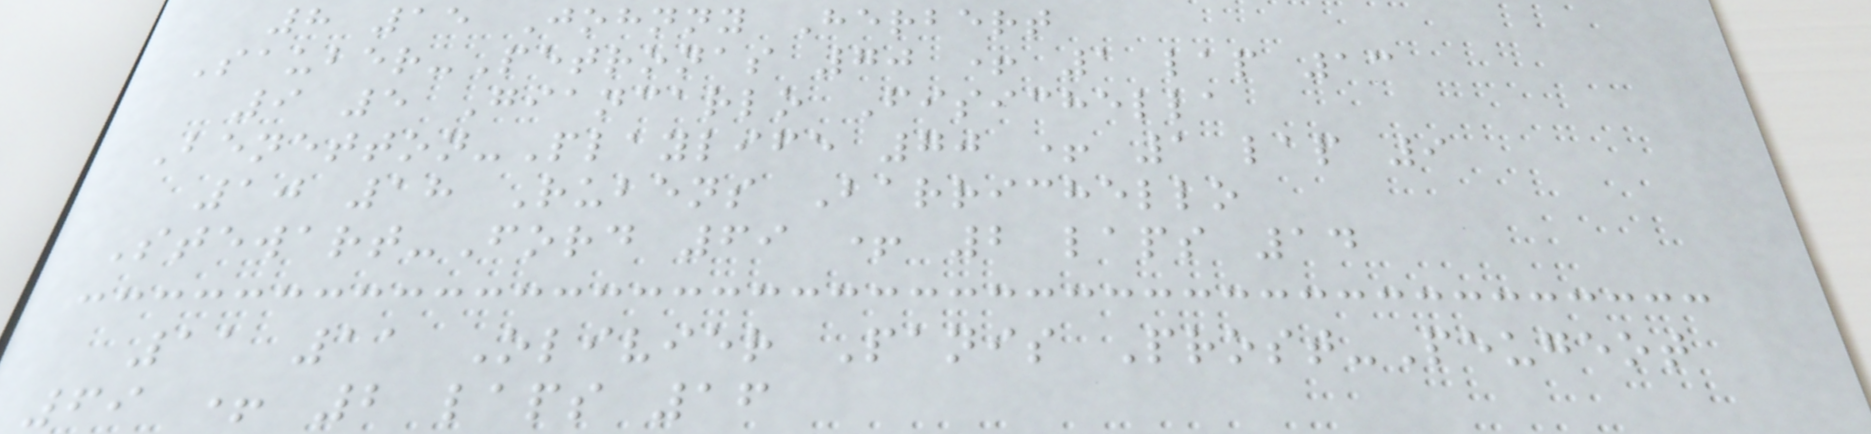8 15 Johnny Herbert
Sauber-Petronas 70 + 1 lap 13
9 5 Giancarlo Fisichella
Benetton-Playlife 70 + 1 lap 9
10 18 Rubens Barrichello
Stewart-Ford 69 + 2 laps 14
11 11 Olivier Panis Prost-Peugeot
69 + 2 laps 16
